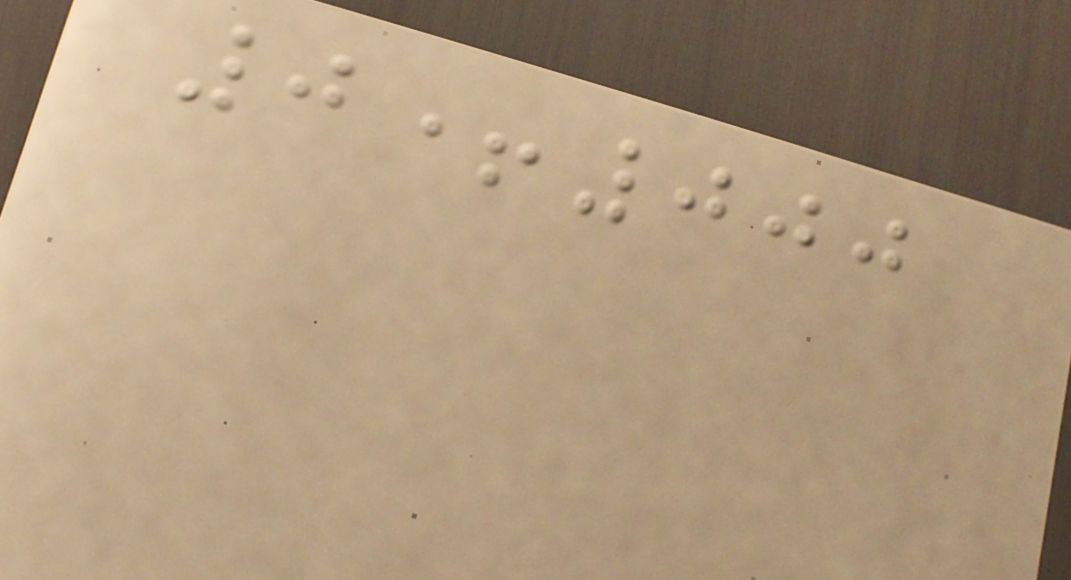0+000
